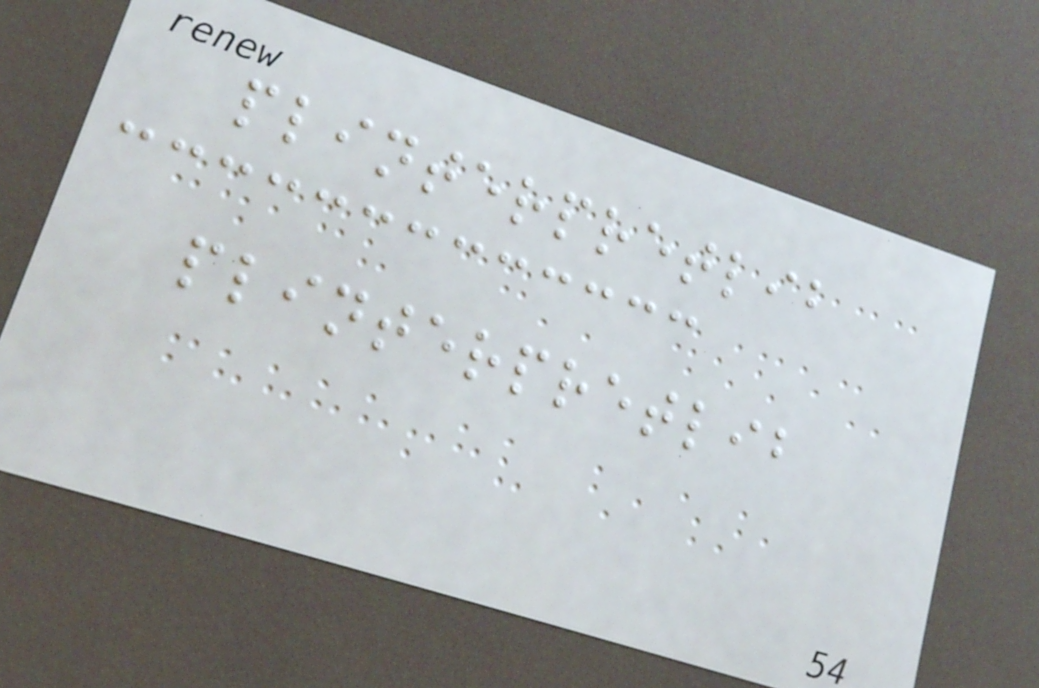plinterpretlib
plinterpretlib
